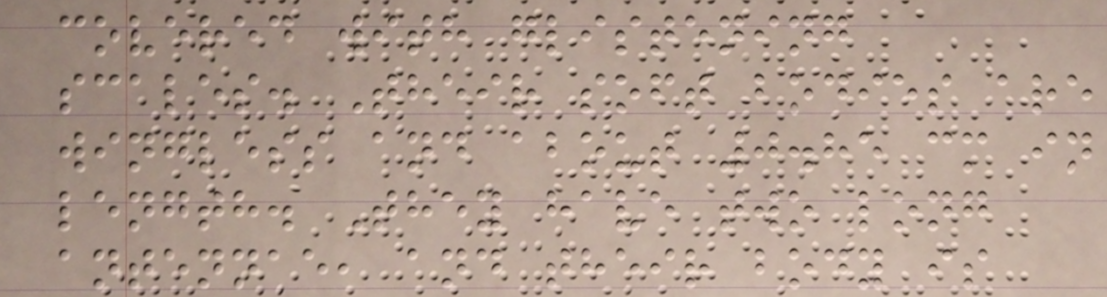covered with glistening
scales. Their soft bodies are
wingless and about 0.85 cm in
length. They have two long
antennae, and their body is
